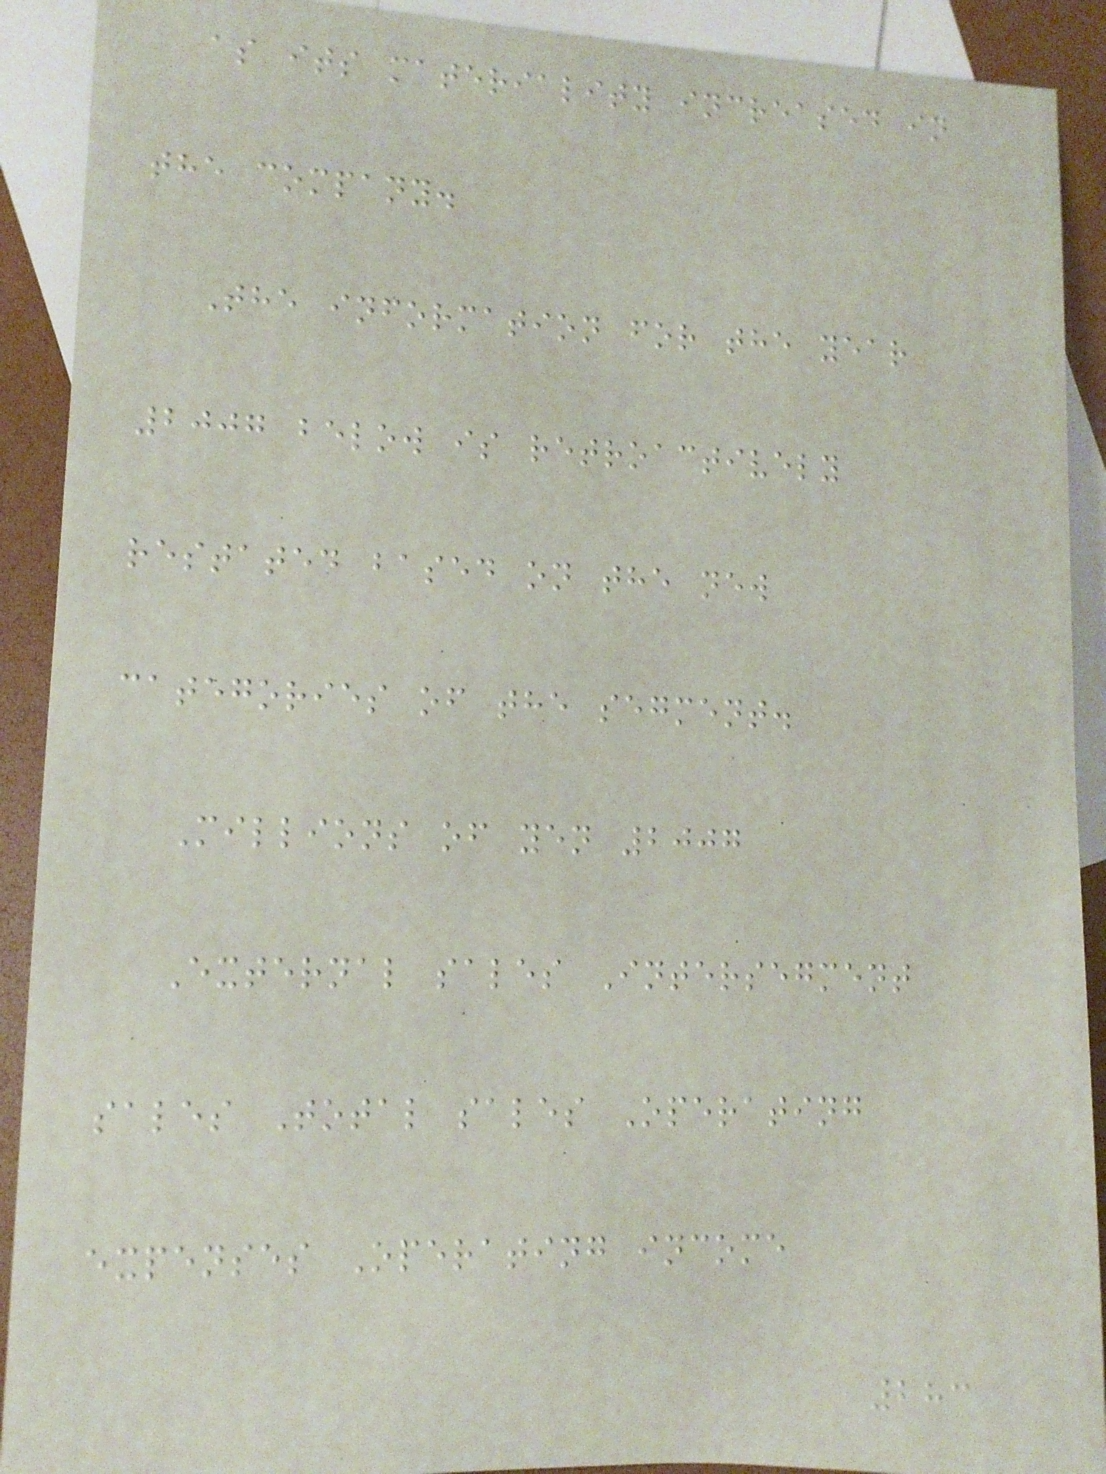as its materiality increased in
the company.
The information for the year
2007 below is retroactively
restated based on the new
categories of the segment.
Millions of yen 2007
External sales Intersegment
sales Total sales Operating
expenses Operating income
283
